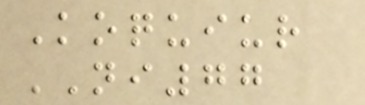Koquiur
NI77
